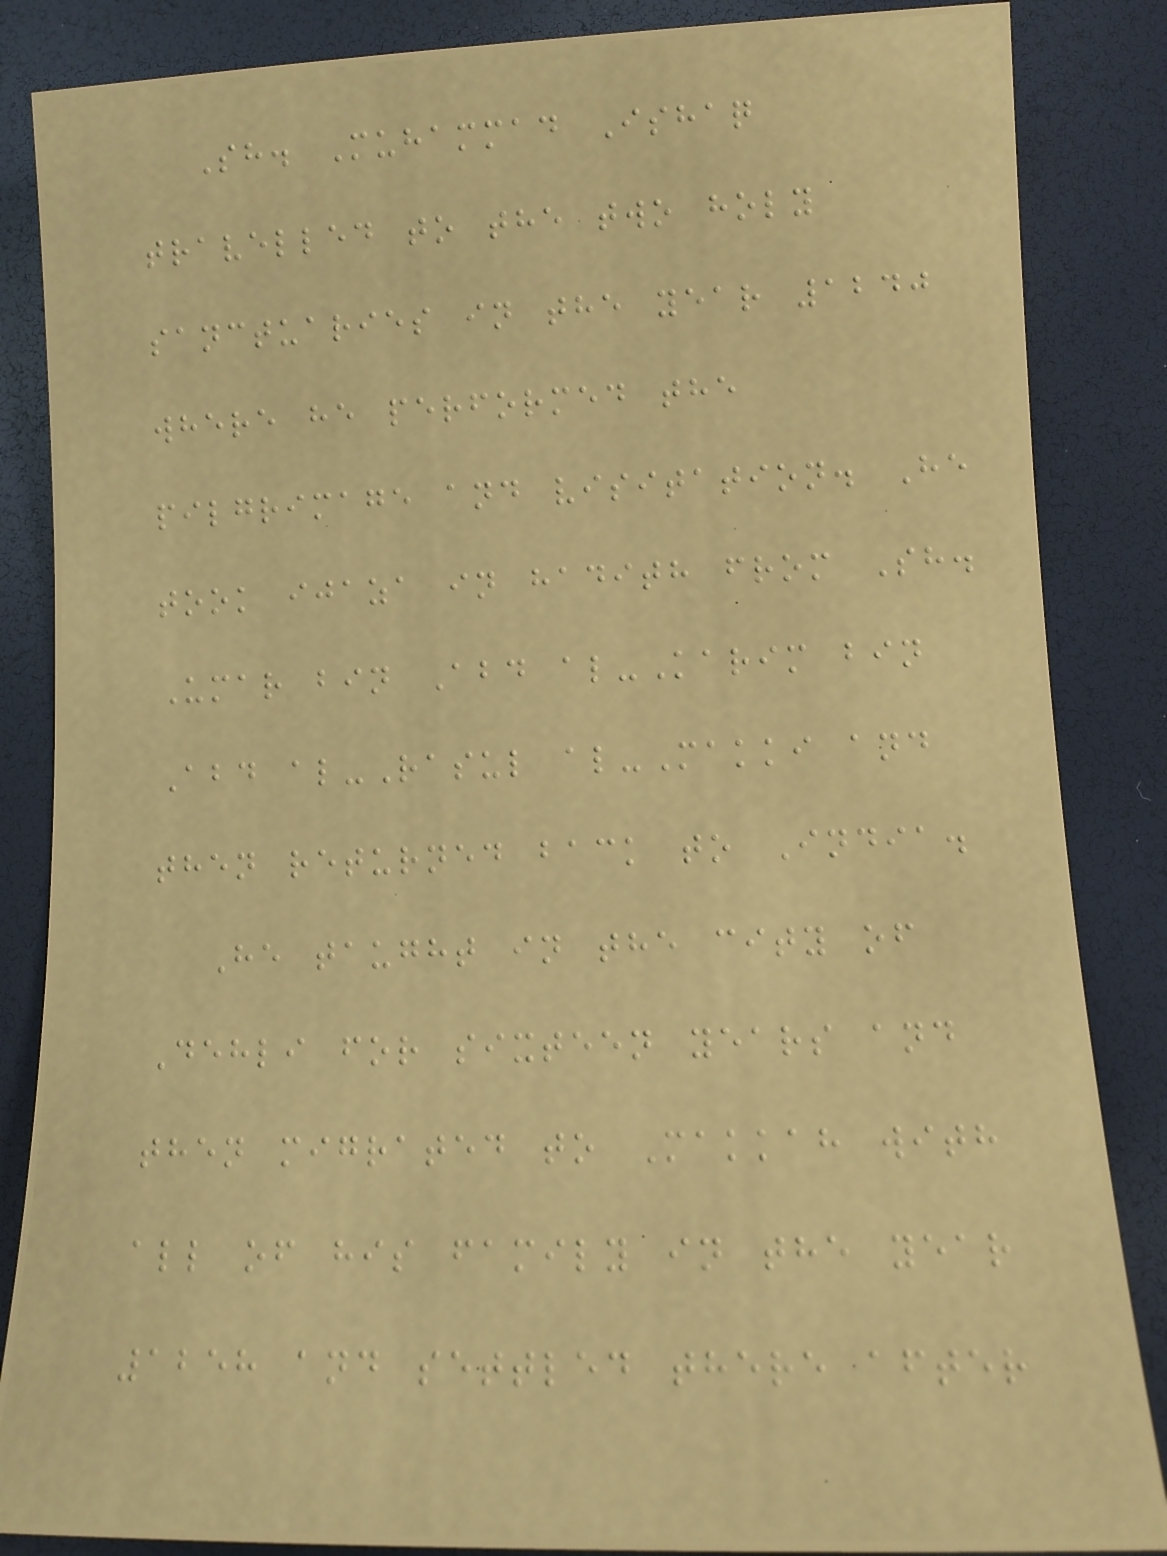Sh. Muhammad Ishaq
travelled to the two holy
sanctuaries in the year 1240
where he performed the
pilgrimage and visitation. He
took ijaza in hadith from Sh.
Umar bin Abd al-Karim bin
Abd al-Rasul al-Makki and
then returned back to India.
He taught in the city of
Dehli for sixteen years and
then migrated to Makkah with
all of his family in the year
1258 and settled there after
